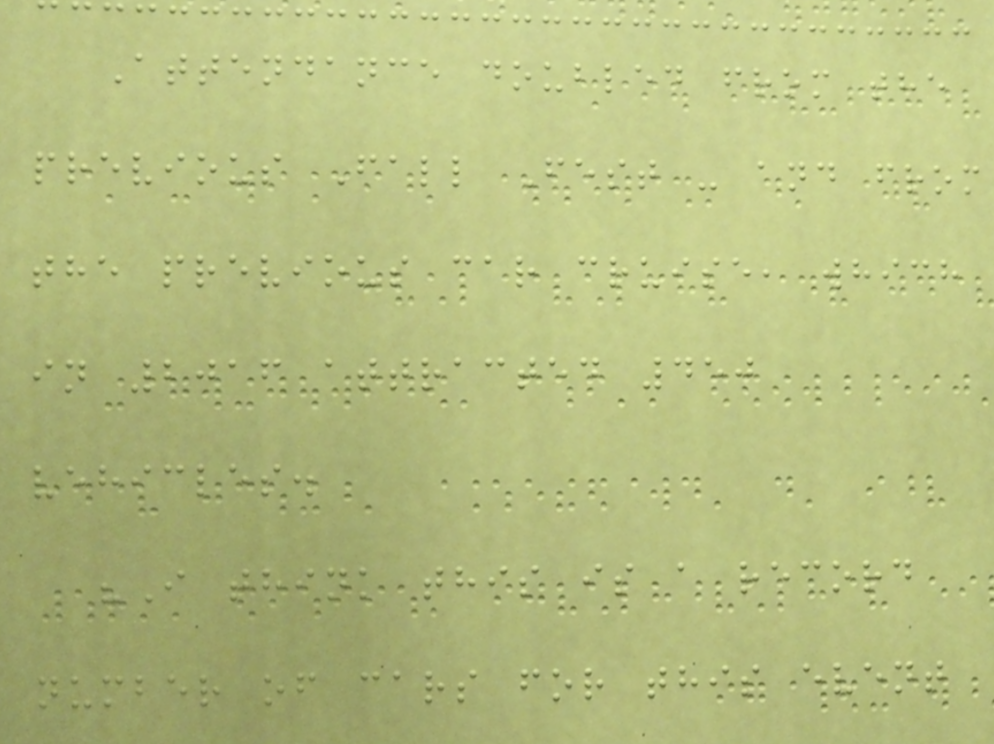Attendance doubled from the
previous Fall Fest - and from
the previous car cruise, which
in 2016 attracted 450
vehicles.
"I think this is a record
number of cars for this event
